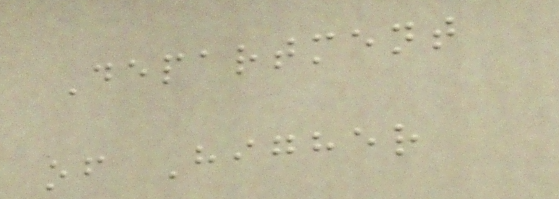Department
of Higher
